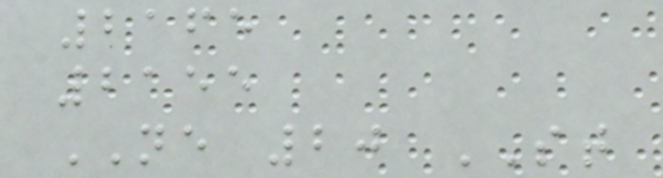2165
2155
NE 20 ST
